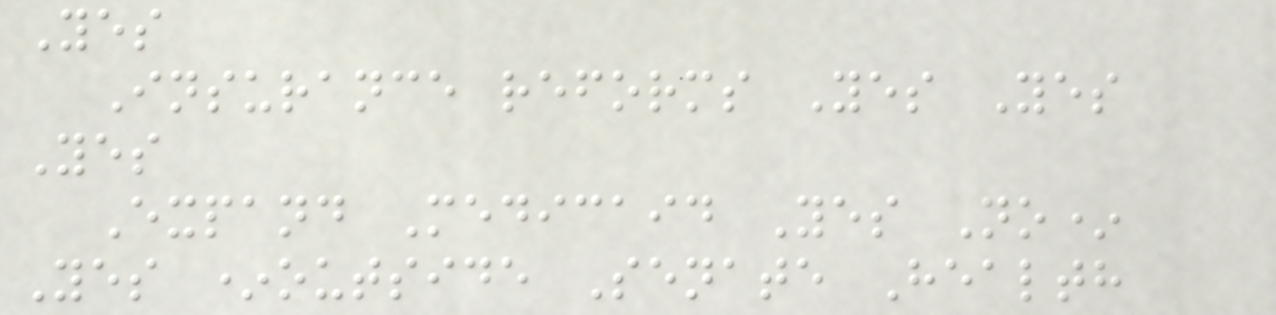Yes
Insurance reforms Yes Yes
Yes
Expand Medicaid Yes No*
Yes *outside Senate Health
